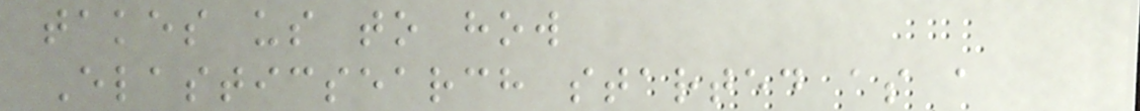takes us to how
Elasticsearch started as a
